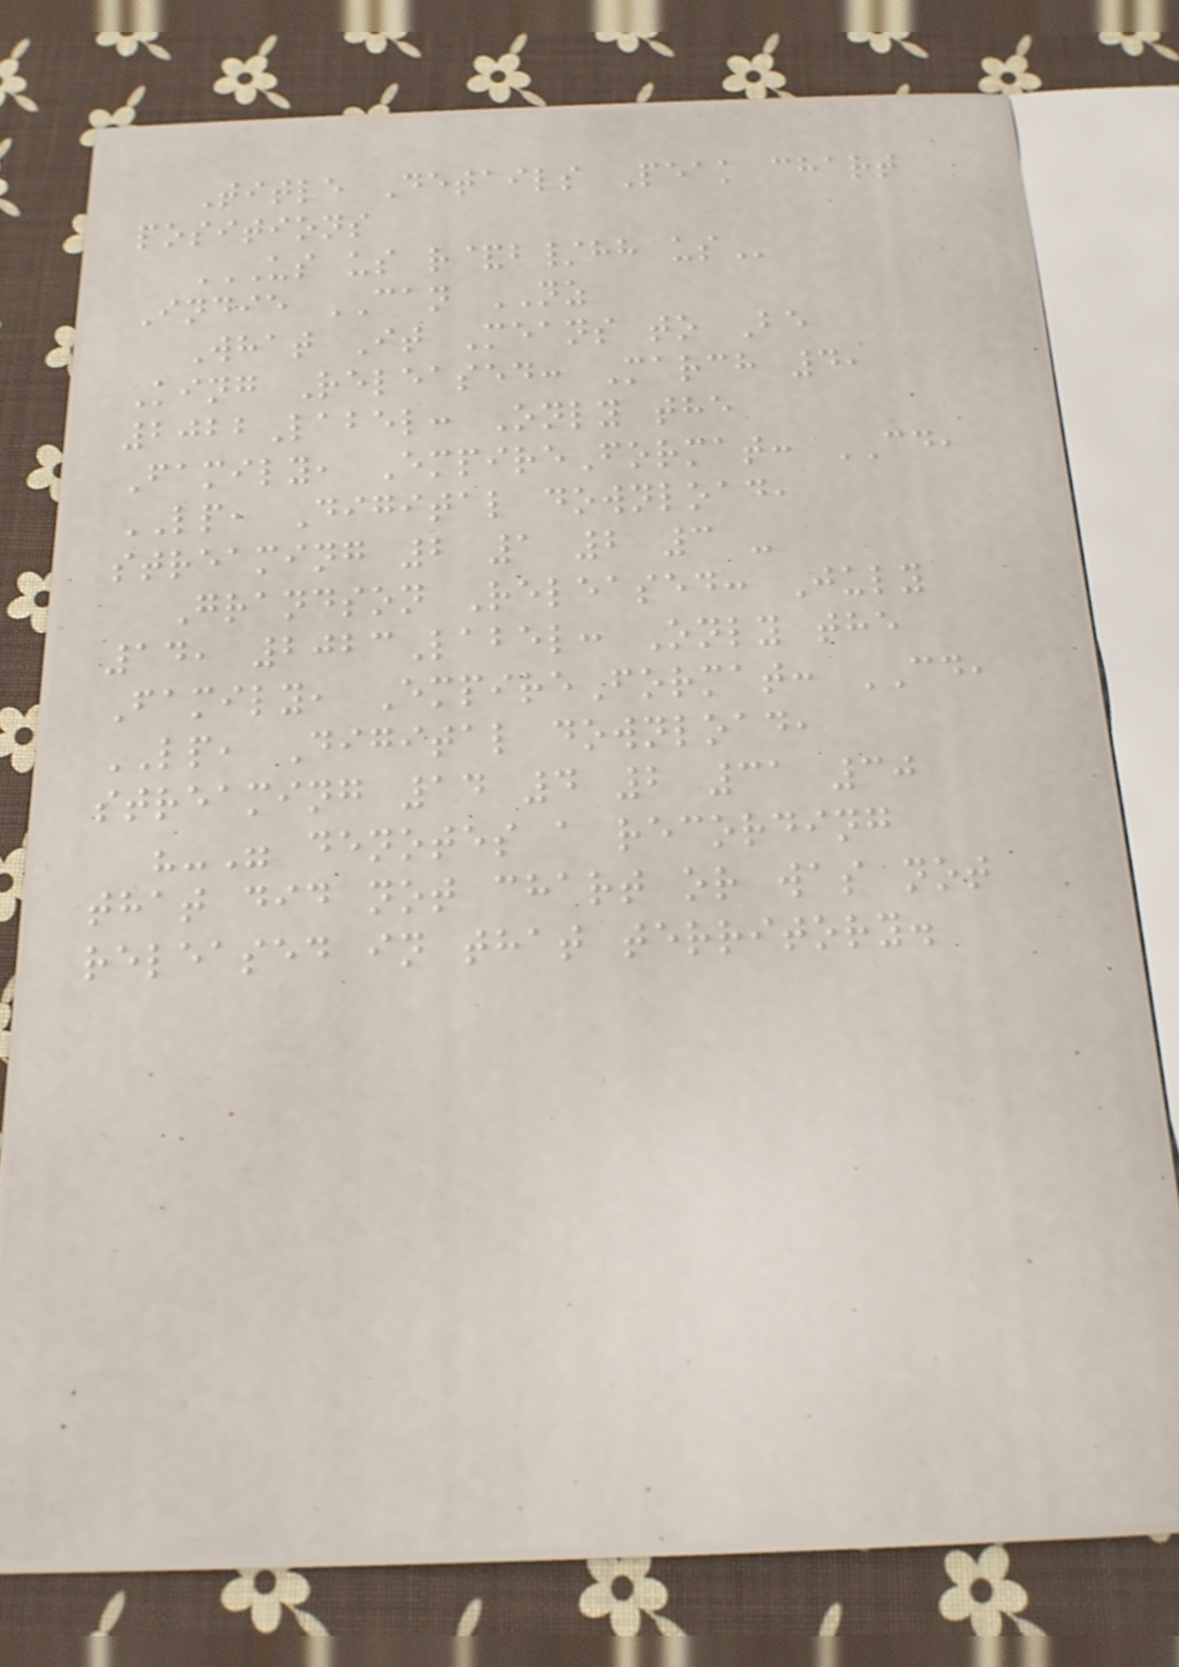Title Details Peak chart
positions
US US R&B/HH US
Indie CAN NZ
What It Means to Be
King Released: March 4,
2022Label: Only the
Family, EmpireFormat: CD,
LP, Digital download,
streaming 2 1 2 3 -
Grandson Released: July
14, 2023Label: Only the
Family, EmpireFormat: CD,
LP, Digital download,
streaming 14 4 2 31 30
"-" denotes a recording
that did not chart or was not
released in that territory.
